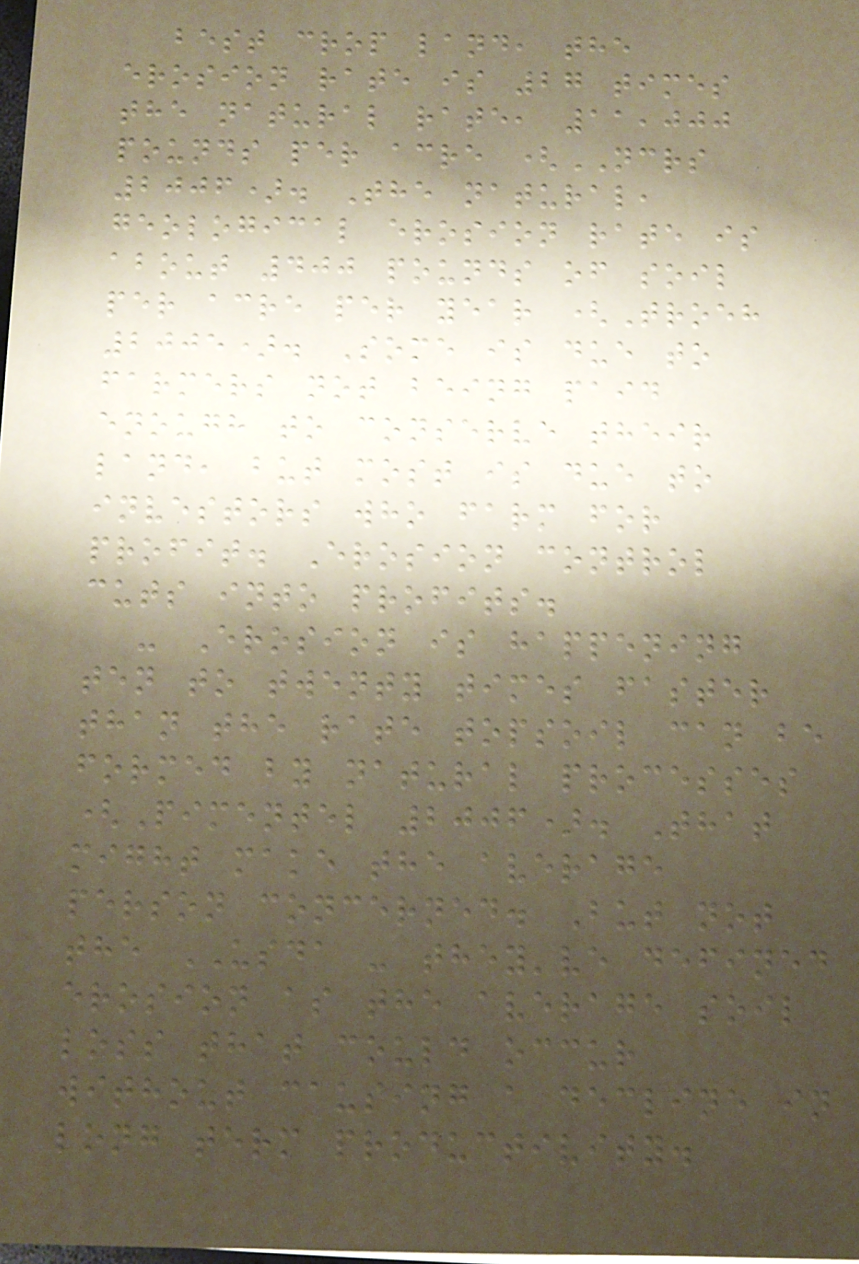best crop land, the
erosion rate is 27 times
the natural rate, 11,000
pounds per acre (NCRS
2006). The natural,
geological erosion rate is
about 400 pounds of soil
per acre per year (Troeh
2005). Some is due to
farmers not being paid
enough to conserve their
land, but most is due to
investors who farm for
profit. Erosion control
cuts into profits.
- Erosion is happening
ten to twenty times faster
than the rate topsoil can be
formed by natural processes
(Pimentel 2006). That
might make the average
person concerned. But not
the USDA - they've defined
erosion as the average soil
loss that could occur
without causing a decline in
long term productivity.
